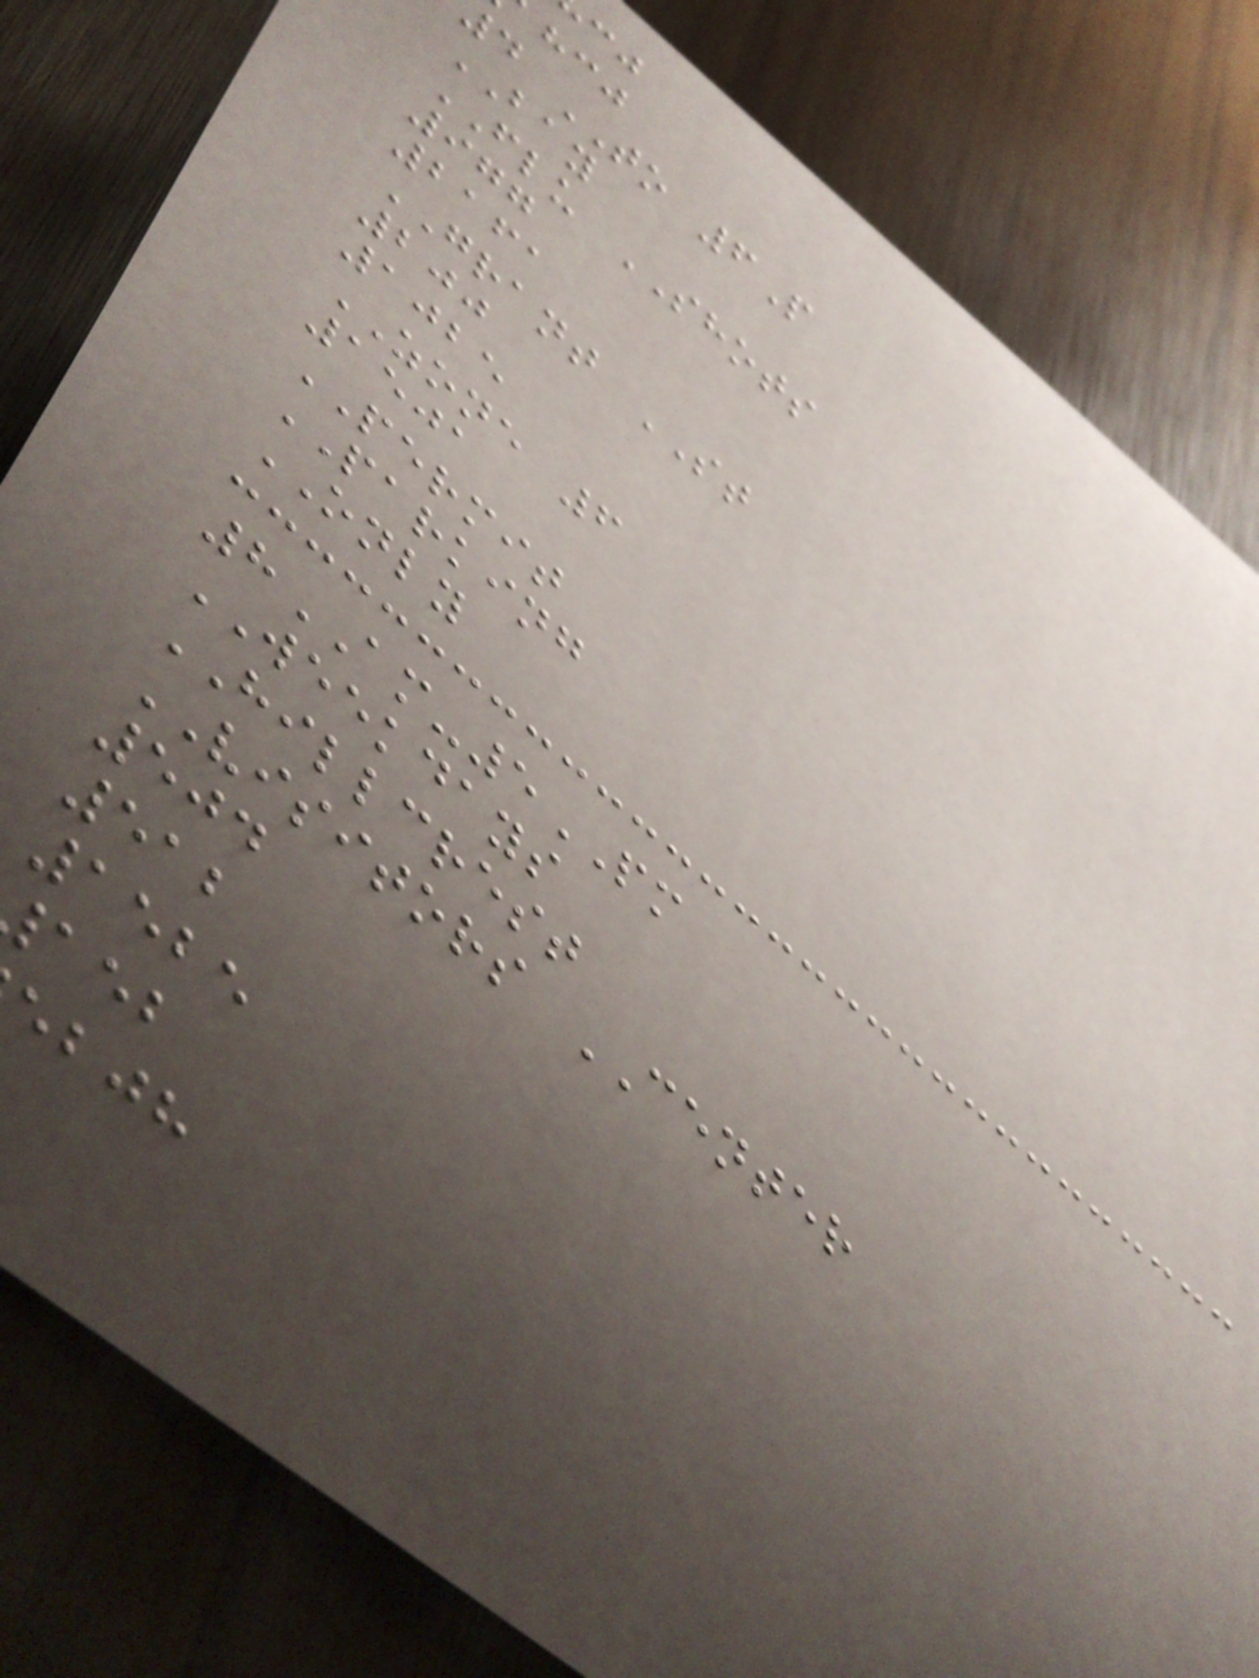d TO 6P
BAY
FLU SHOTS
977
2161
GRANT ST
200
1025
ZONE 6
1501
PERMIT
PARKING
ONLY
8AM-5PM
WEEKDAYS
HILLCREST
VISITORS CENTER
504
512
1525
ebjh
